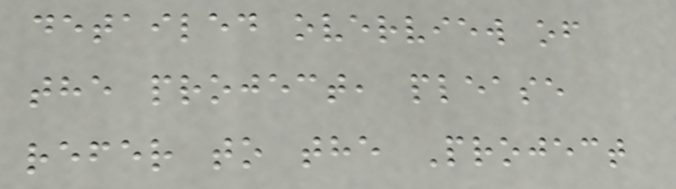detailed overview of
the project, please
refer to the Project
